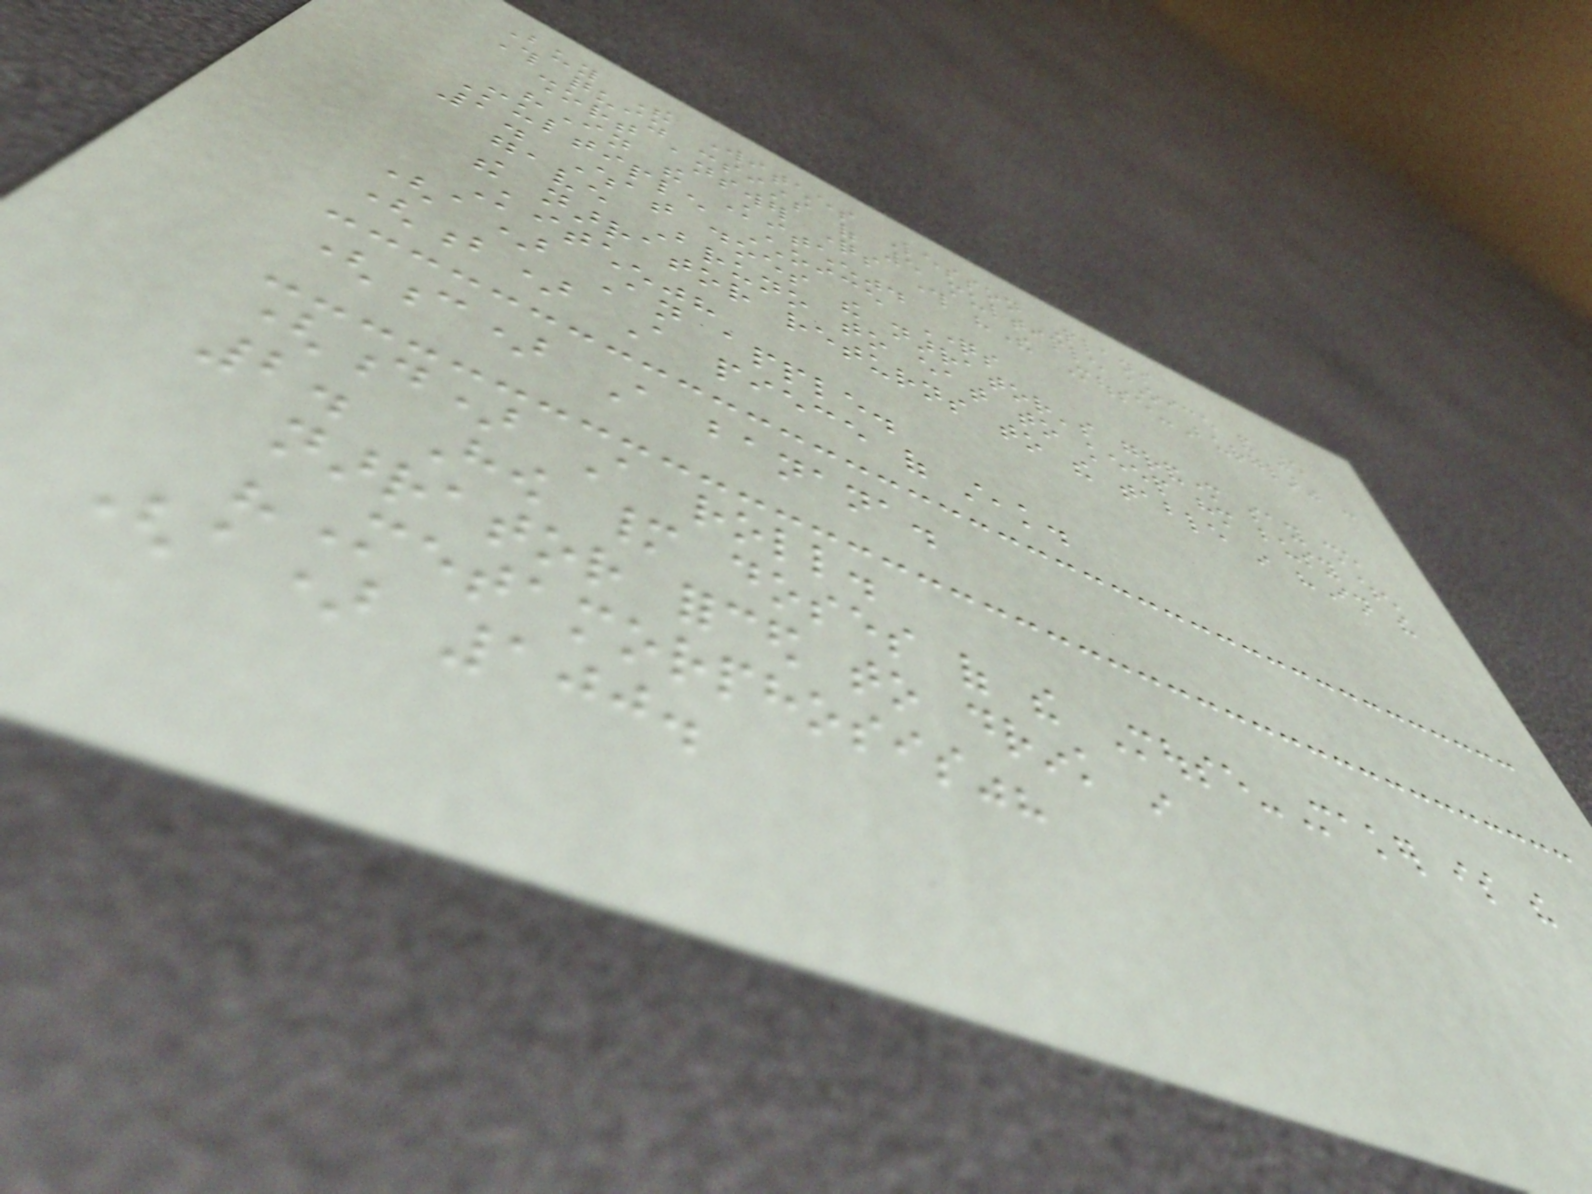Buy The Witches Lesson Plans
This quiz consists of 5 multiple choice and 5
short answer questions through "The Mouse-Burglar" -
"In the Kitchen".
Multiple Choice Questions
1. What does the narrator's grandmother say she
gave Bruno to eat to keep him busy when
the narrator returns to the table in "In the
Kitchen"?
(a) An apple.
(b) A piece of steak.
(c) A banana.
(d) A roll.
2. How many doses of the Mouse-Maker is the
narrator forced to drink in
"Metamorphosis"?
(a) 100.
